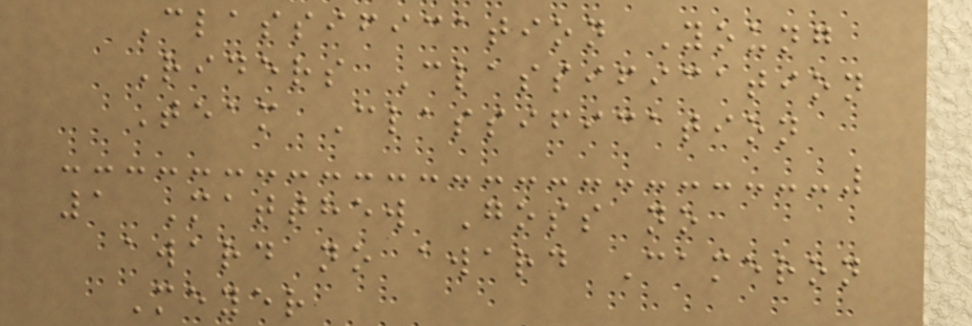Classification Young
Riders Classification
Team Classification
1 Matthew Goss no
award no award Cameron
Meyer
